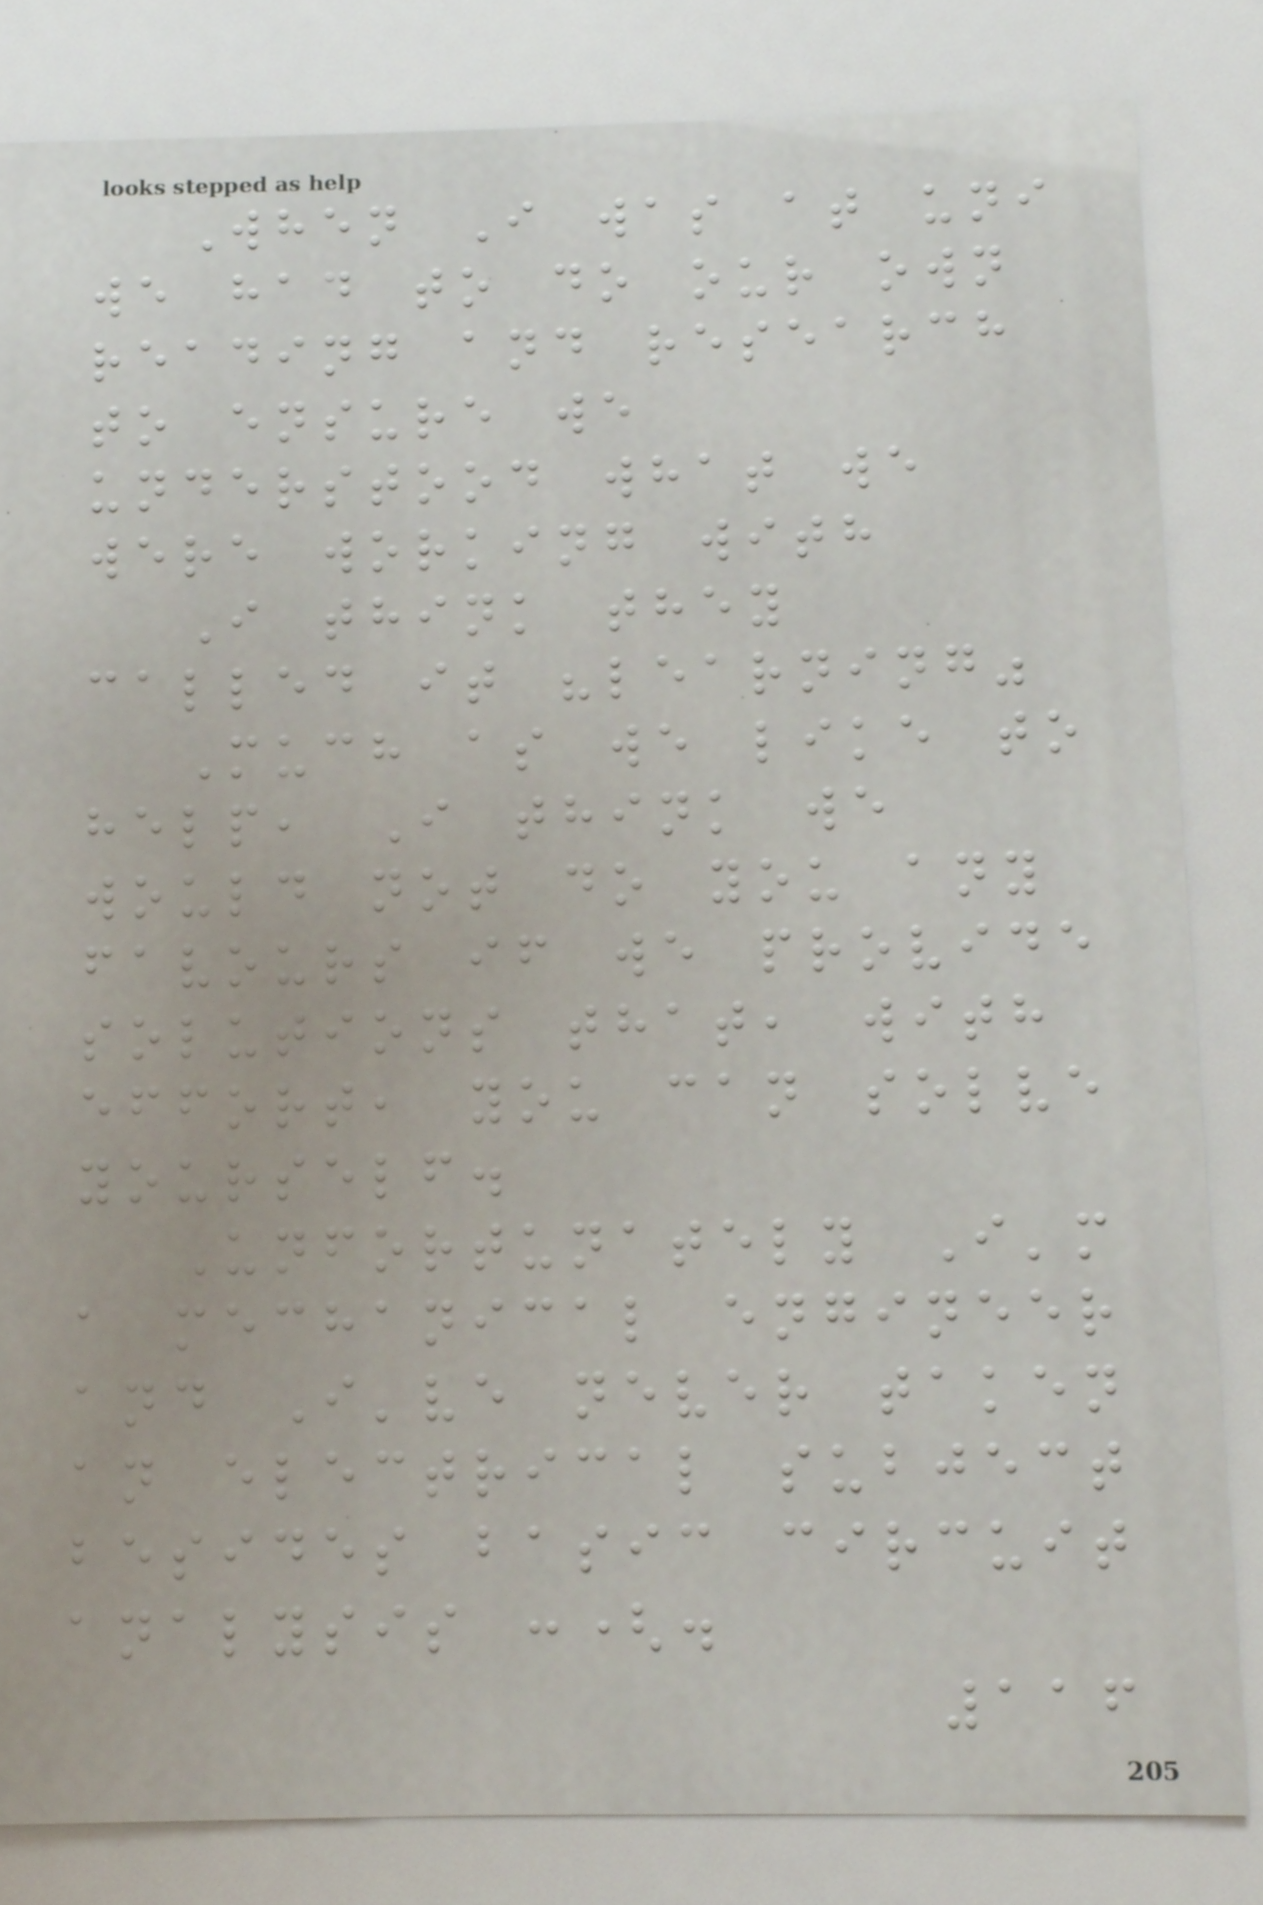When I was at uni
we had to do our own
reading and research
to ensure we
understood what we
were working with
I think they
called it "learning"
Much as we like to
help, I think we
would not do you any
favours if we provide
solutions that, with
effort, you can solve
yourself.
Unfortunately I'm
a mechanical engineer
and I've never taken
an electrical subject
besides basic circuit
analysis :(.
116
